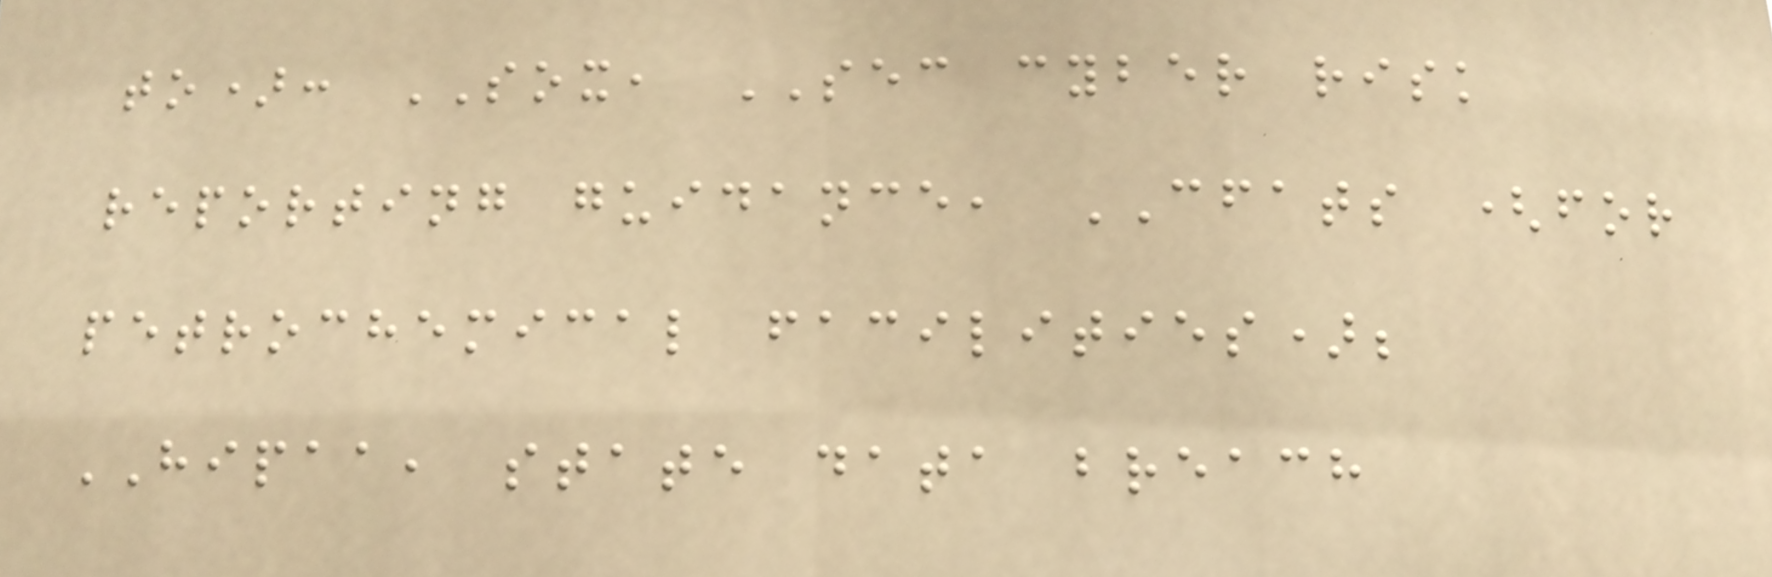to): SOX, SEC cyber risk
reporting guidance, CFATS (for
petrochemical facilities);
HIPAA, state data breach
